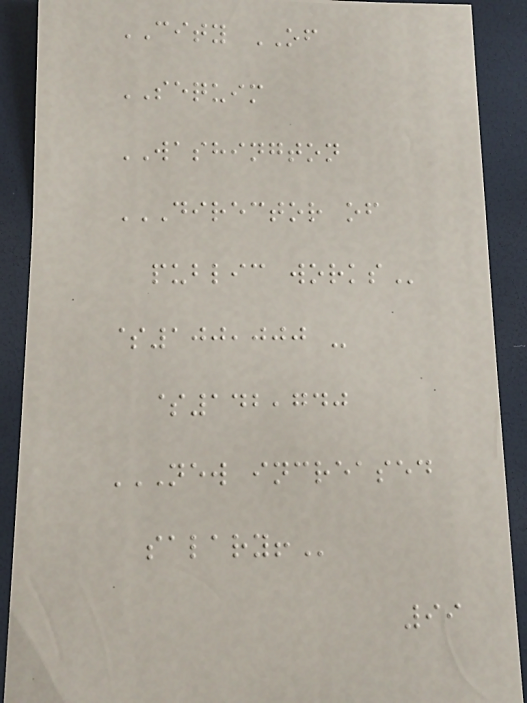CITY OF
SEQUIM
WASHINGTON
DIRECTOR OF
PUBLIC WORKS
$100,000 -
$142,740
NEW INCREASED
SALARY!
99
